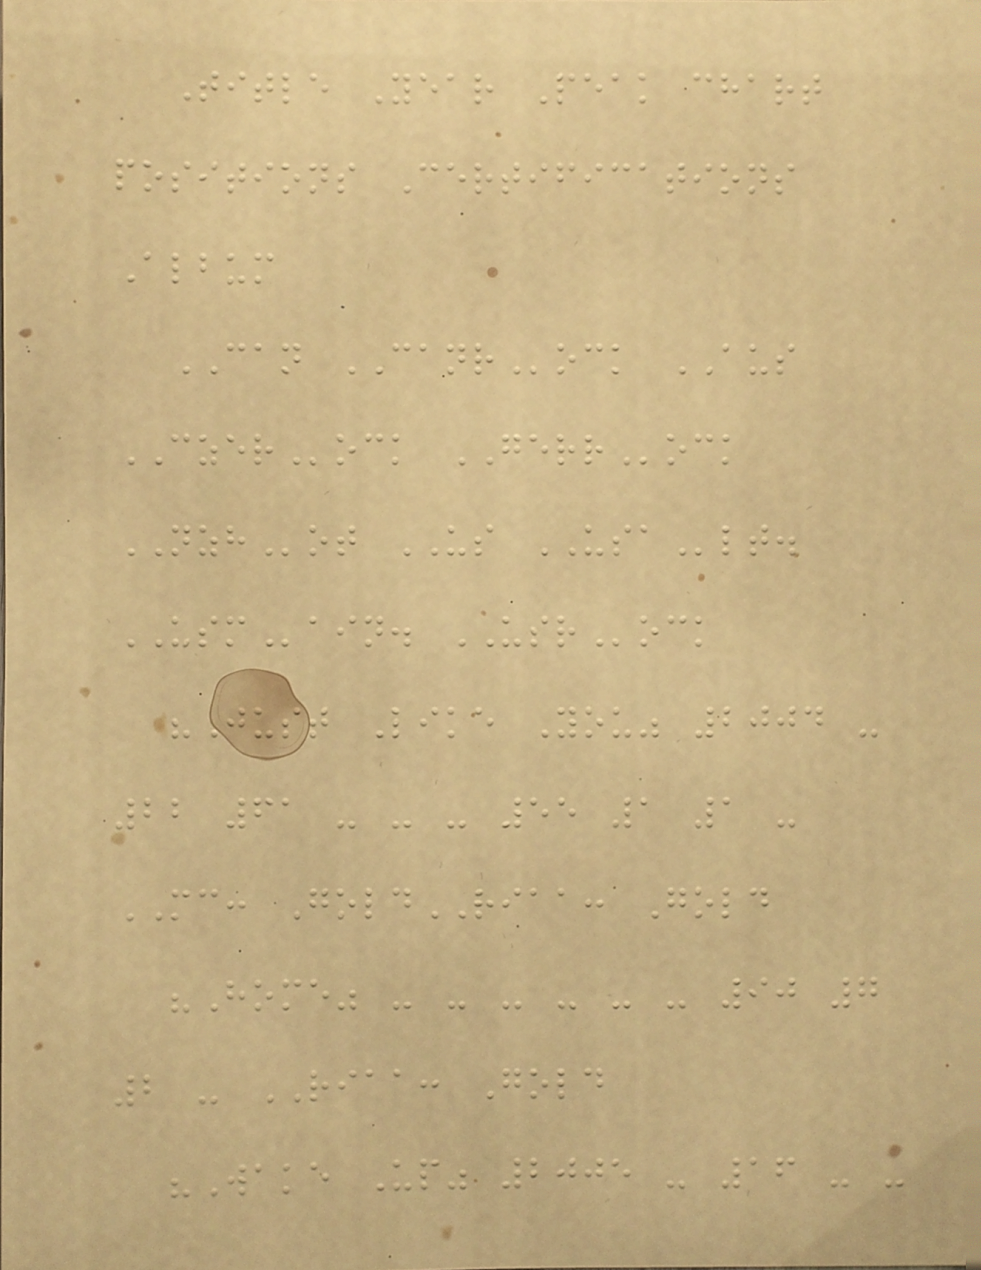Title Year Peak chart
positions Certifications
Album
CAN CANRock AUS
CZERock GERRock
NZHot US USAlt.
USMain. USRock
"Just Like You" 2004 -
22 61 - - - 55 1 1 -
MC: GoldRIAA: Gold
"Home" - - - - - - 90 7
2 - RIAA: Gold
"Wake Up" 2005 - 16 - -
